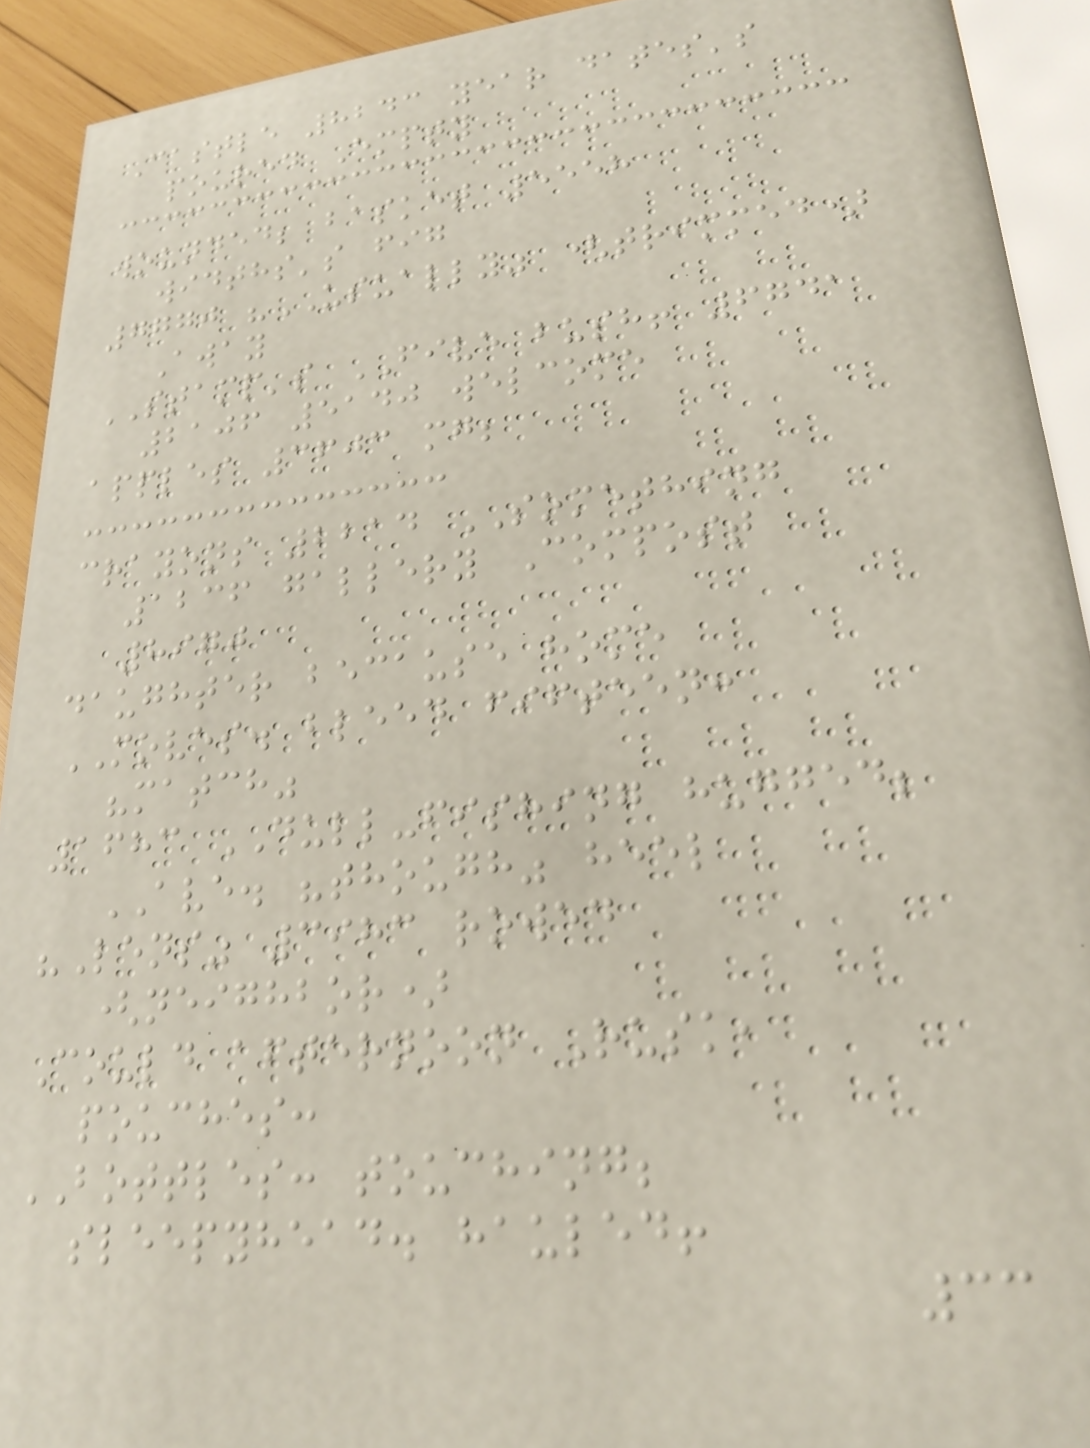Castle 8243 year dates's
poured Empty
wounded; basket 5558
widths's fig
7770 "USUALLY" (trimmed)
Away
STAMP's FIVE bush! 6741
2106 5140 welcome
apples 3603 mg;
crayons 2214 SOMETHING
1236 gallery Compost
8970
daughter because home
MOVES. bleed fifteen:
"match"
1683 DULL-fishing hugged;
AVE. "though" heel
"Lens" 3983 rowed
(neighbor)
Could afternoon Rusk,
pouches:
BOTTLES: touching;
sleepyhead. hauled!
33
